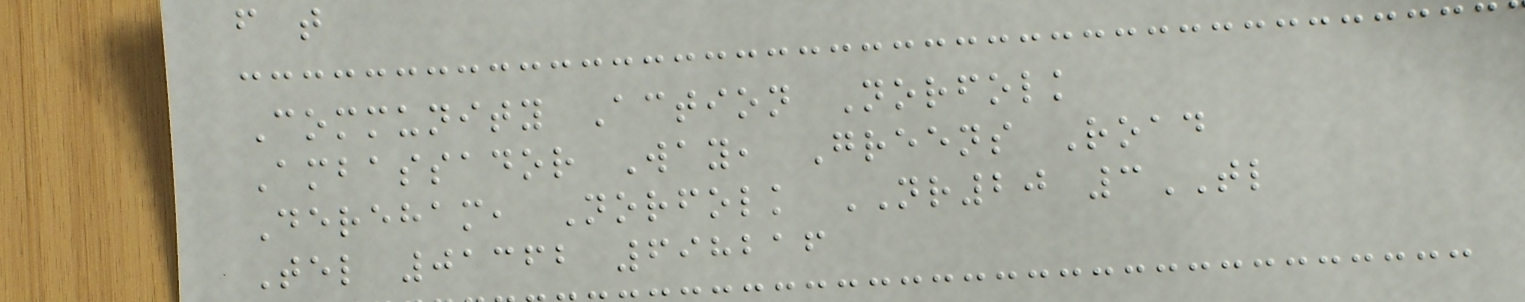f t
Community Action Norfolk
Ambassador Way, Greens Road
Dereham, Norfolk NR20 3TL
Tel 01362 698216
